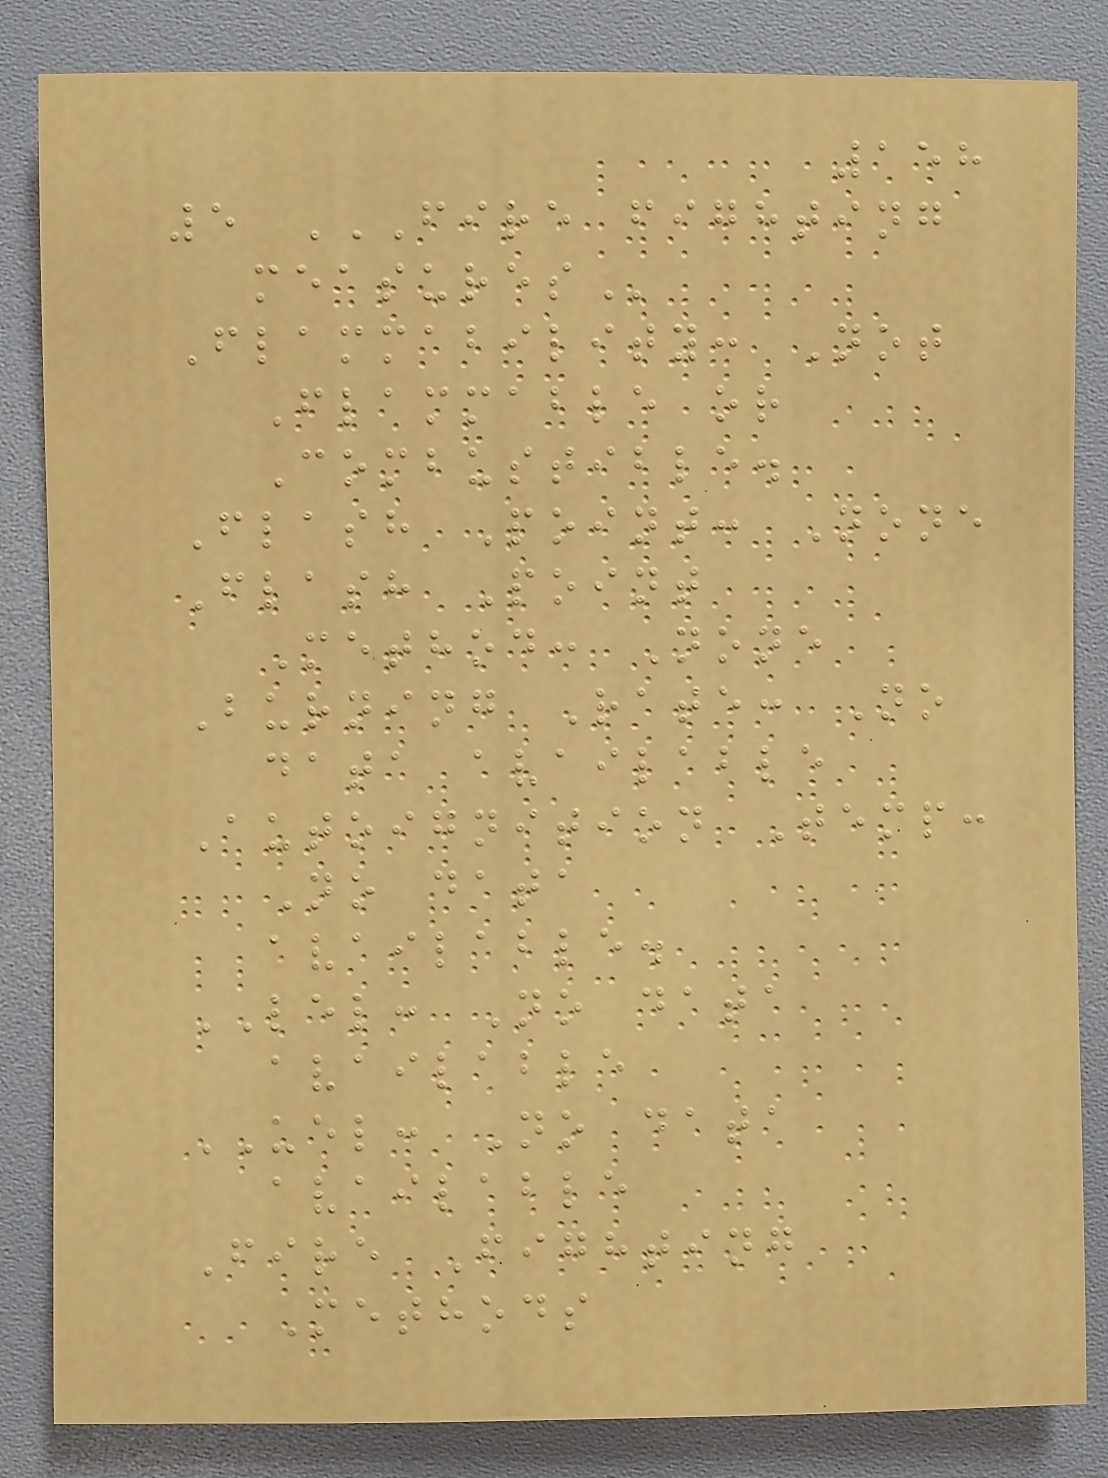158
5 FIRE FIGHTING
MEASURES
Flammability: Not
Flammable or
Combustible.
Flash Point: None
Flash Point
Method: None
Burning Rate: No
data available
Autoignition Temp:
No data
available.
LEL: No data
available
UEL: No data
available
Fire Fighting
Methods
